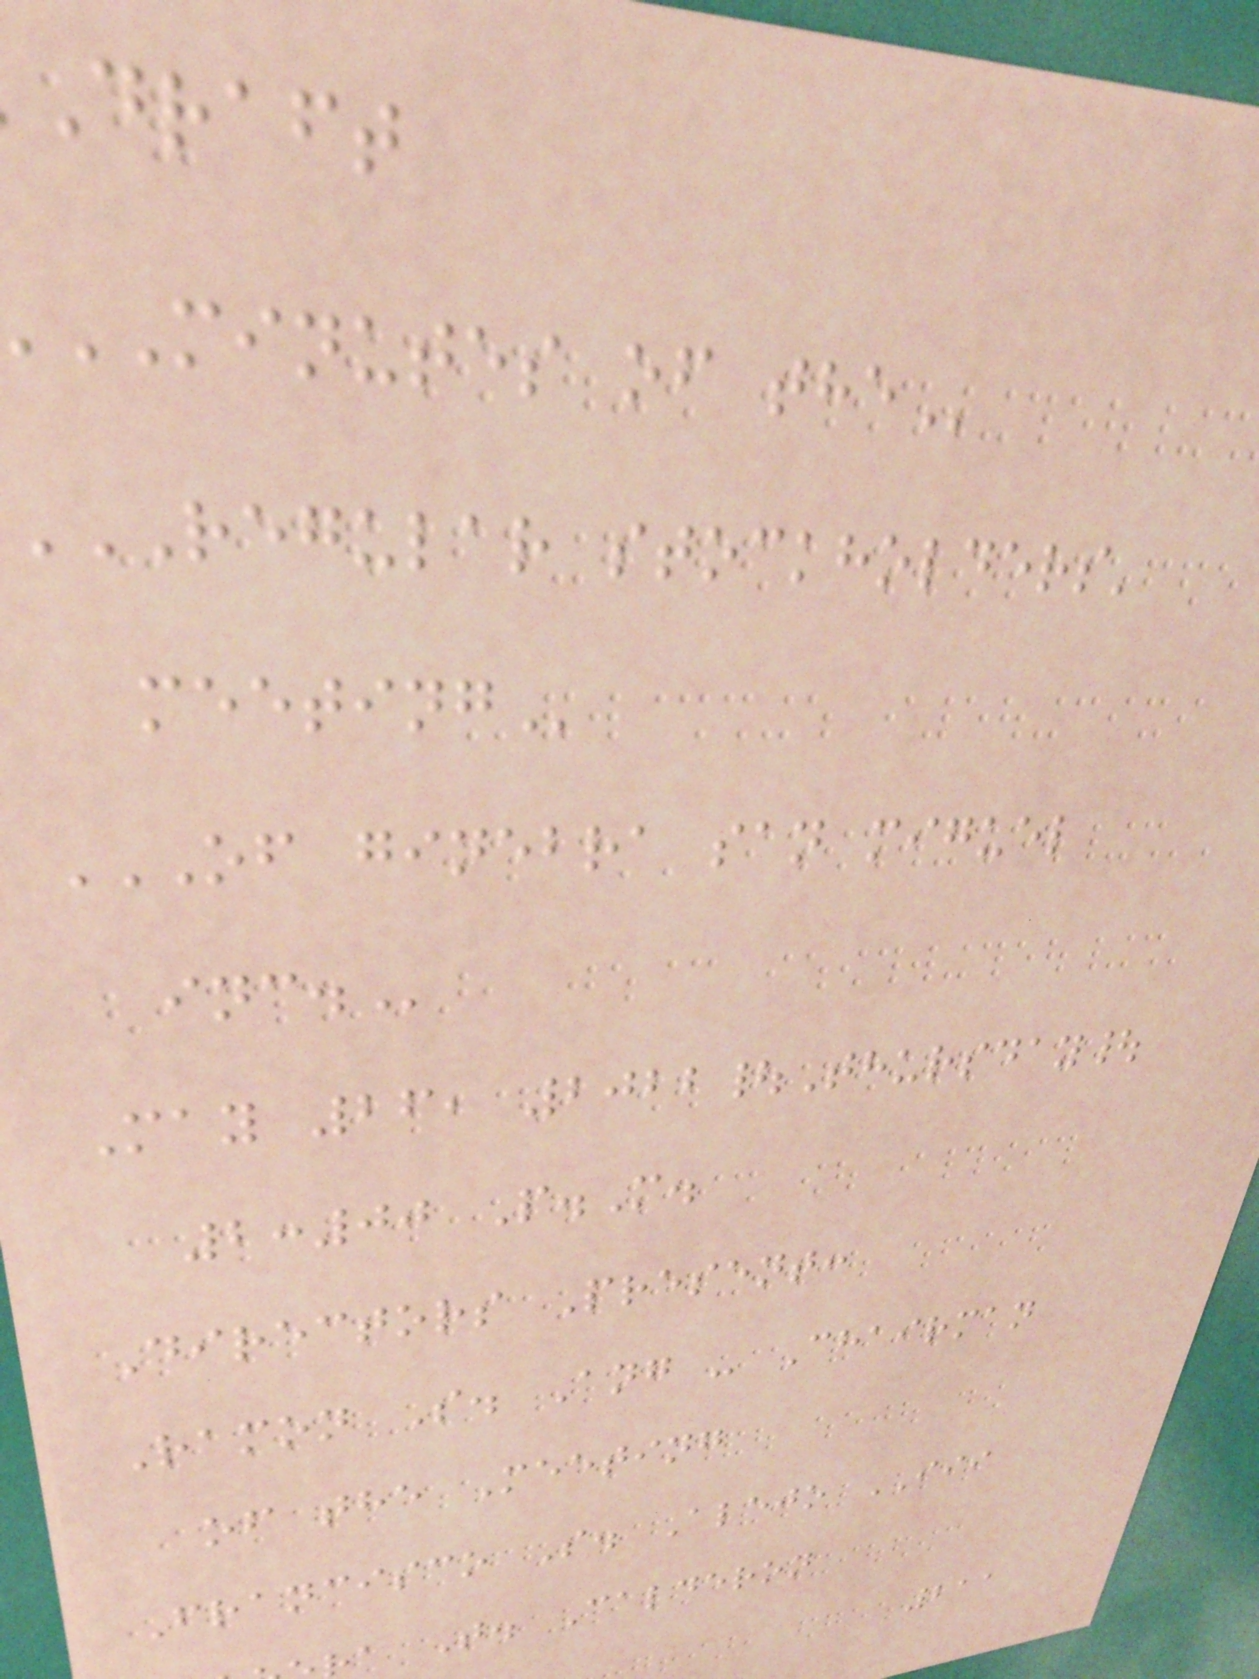draft
MINUTES of
REGULAR STOCKHOLDERS'
OF GINEBRA SAN MIGUEL
May 26, 2022|Thursday|
2:00 P.M.
Directors Present:
Ramon S. Ang - Chairman
of the Meeting
Francisco S. Alejo III
a T. Calderon
211
